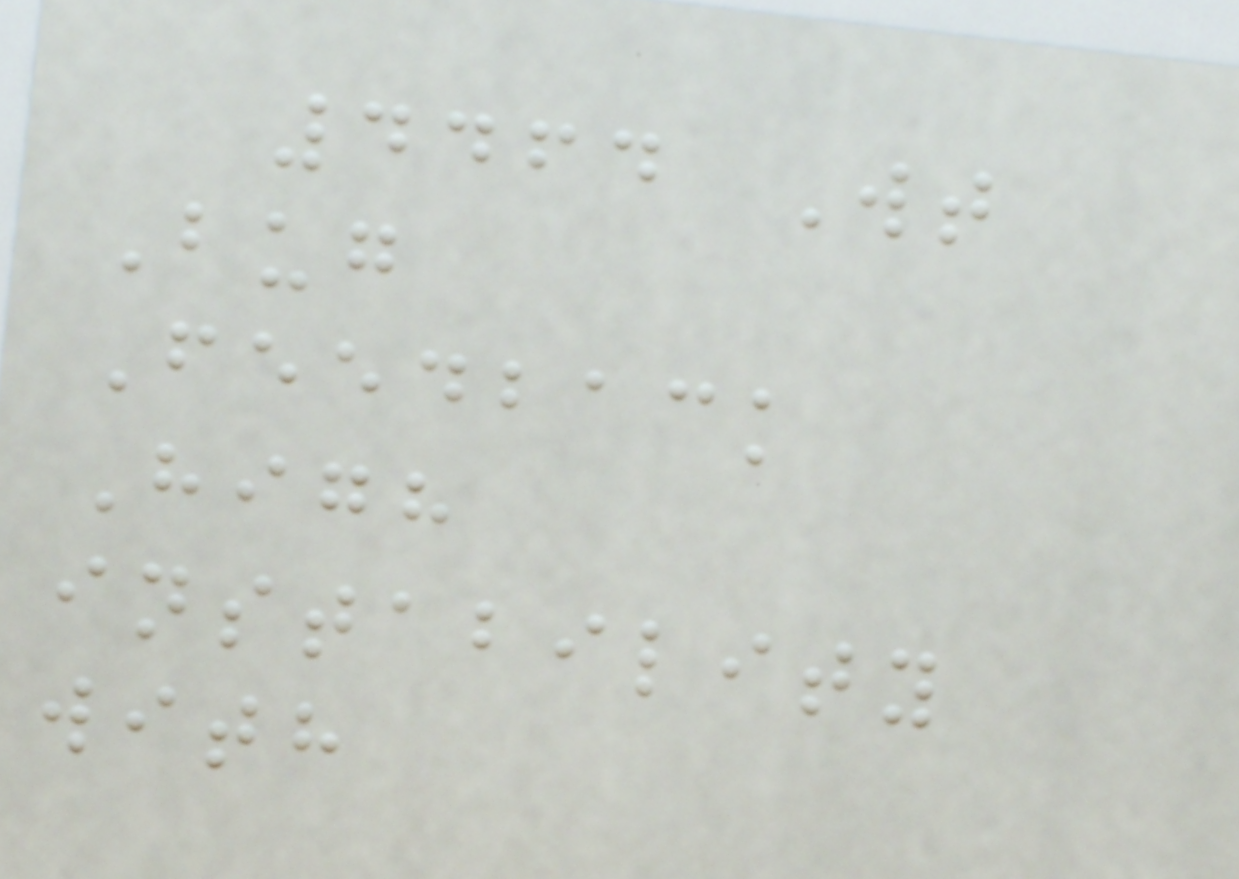4464 Wt
Bug
Feedback
High
instability
with
